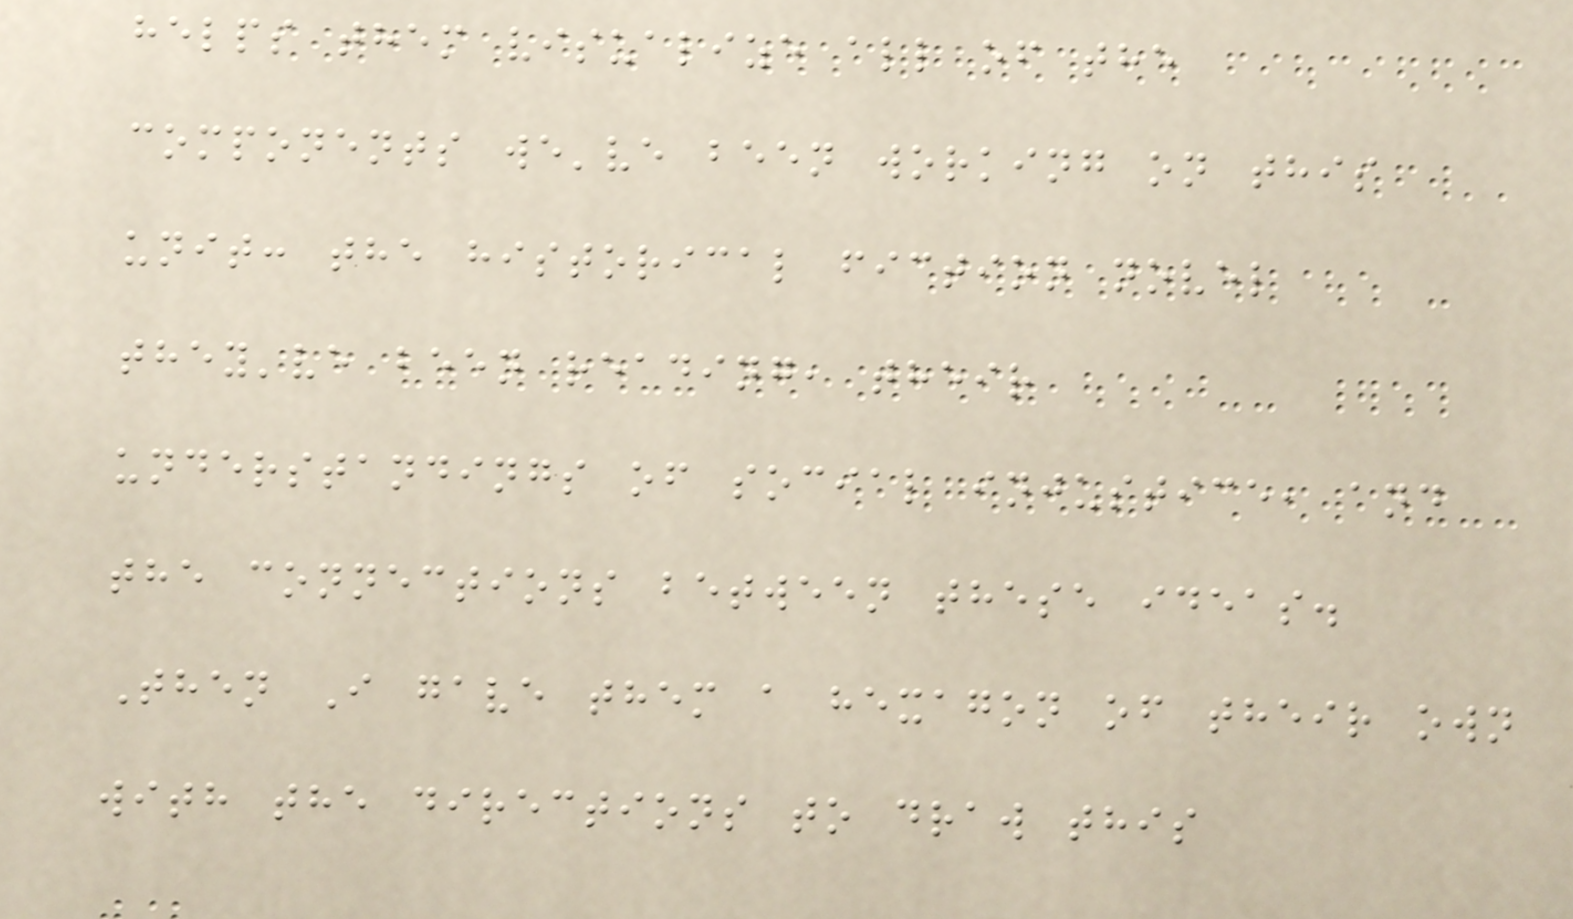helps them visualize all of the
components we've been working on this
unit: the historical fiction novel
they've been reading, their
understandings of social injustice, and
the connections between these ideas.
Then I gave them a hexagon of their own
with the directions to draw this
